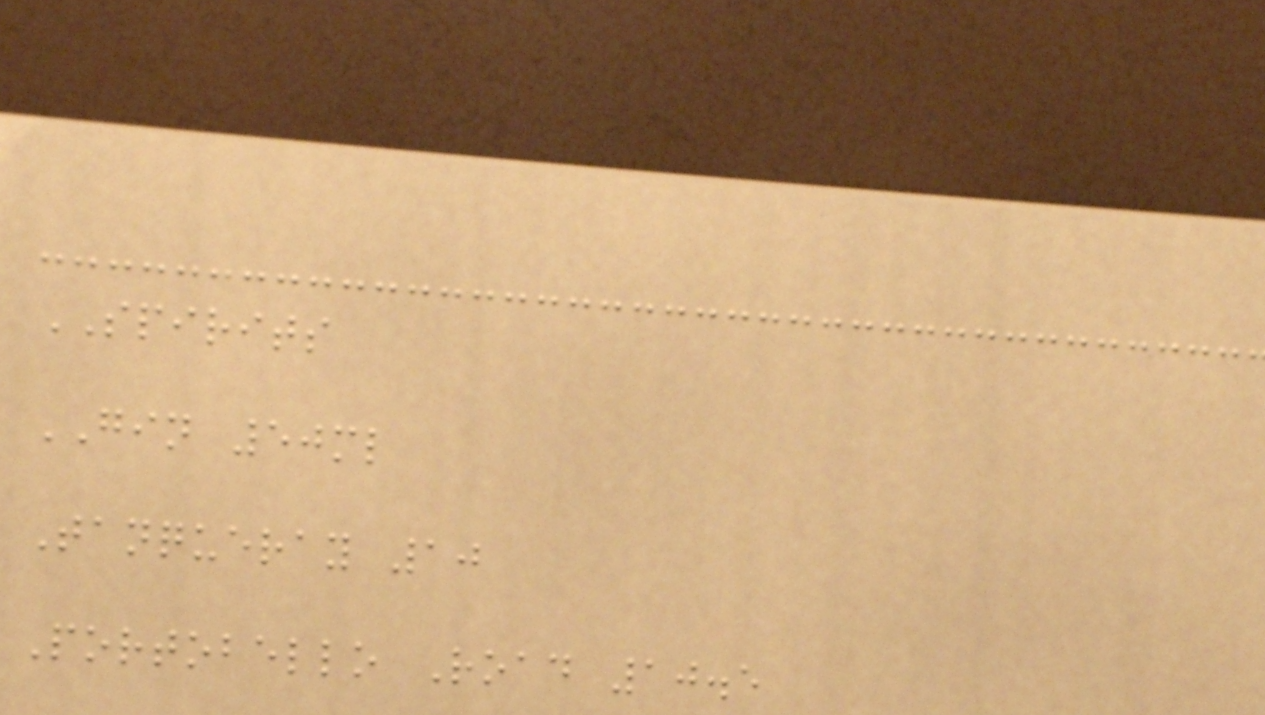SPIRITS
GIN 50ml
Tanqueray 10
Portobello Road 10.5
